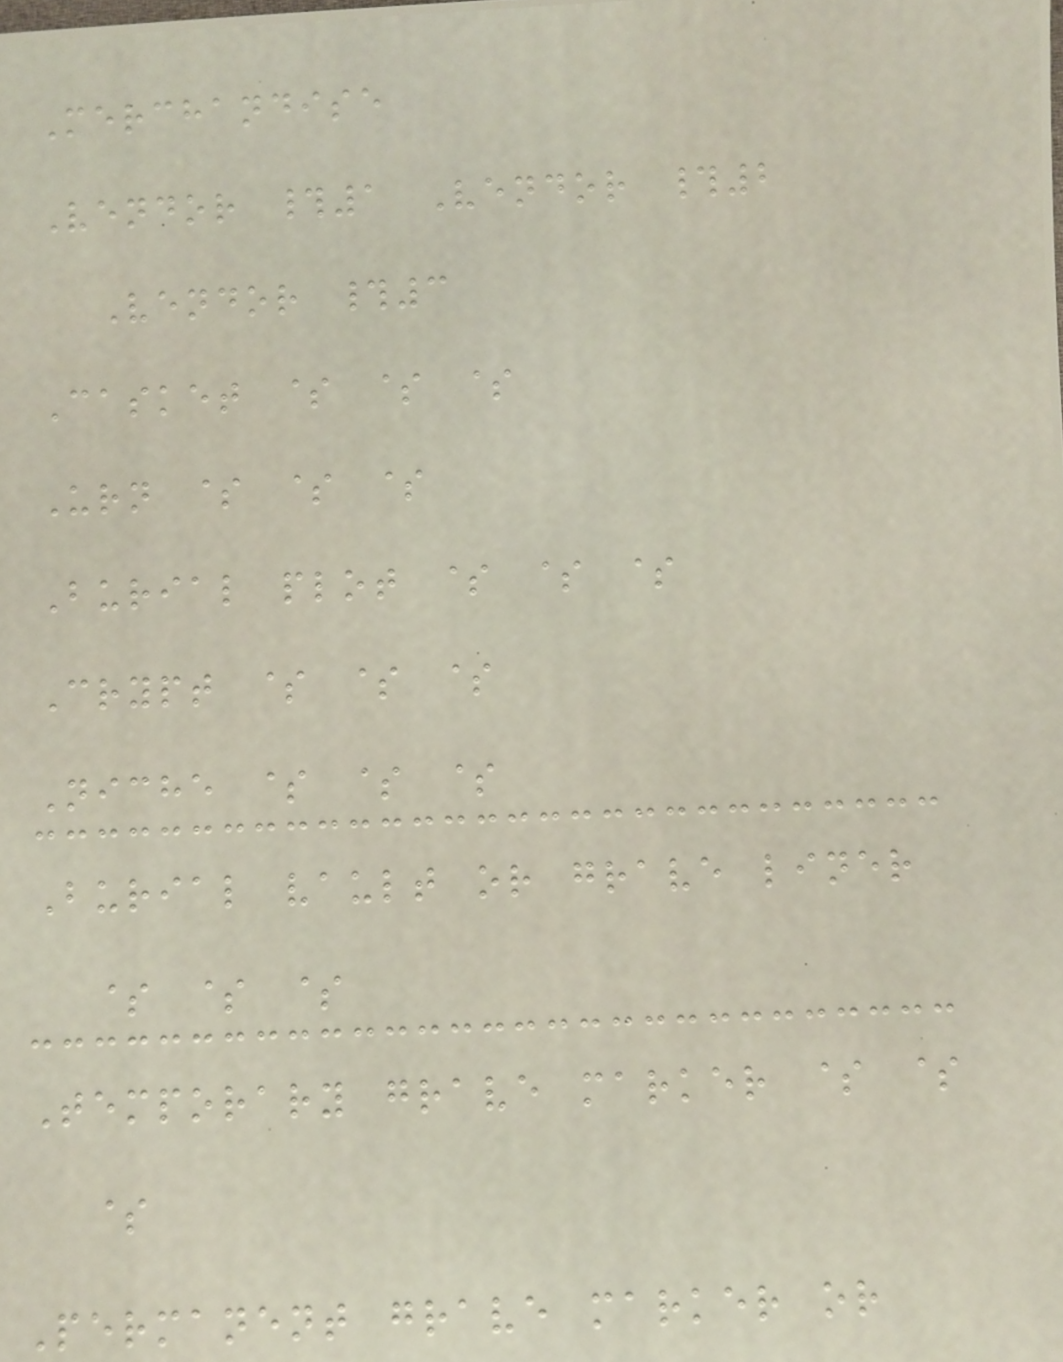Merchandise
Vendor #1 Vendor #2
Vendor #3
Casket $ $ $
Urn $ $ $
Burial plot $ $ $
Crypt $ $ $
Niche $ $ $
Burial vault or grave liner
$ $ $
Temporary grave marker $ $
$
Permanent grave marker or
